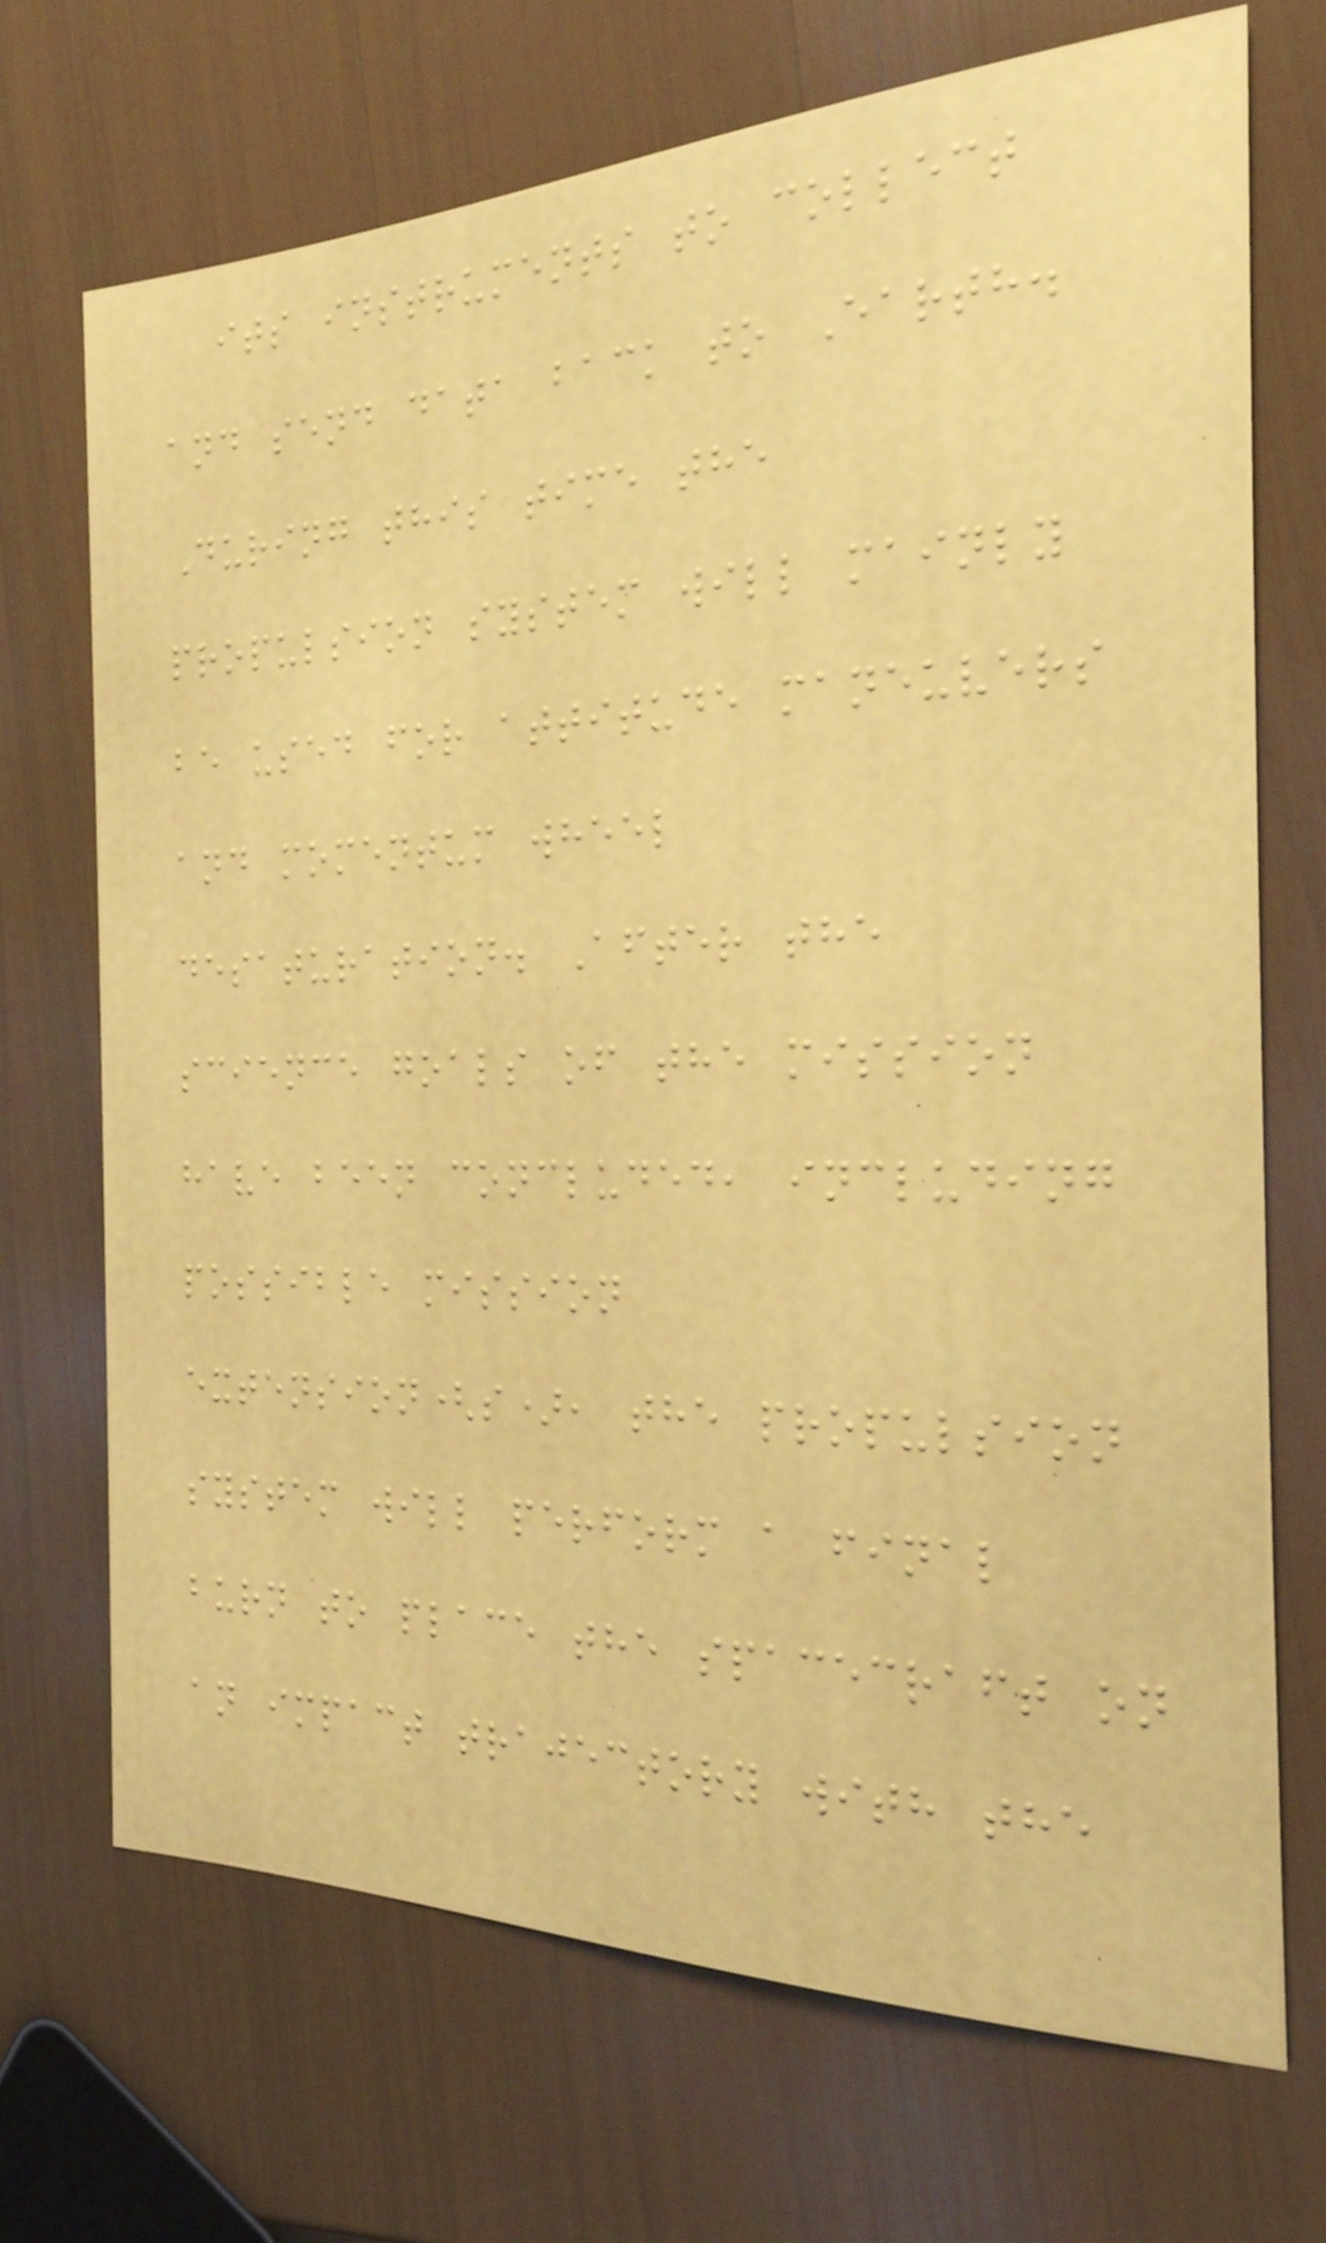its instruments to collect
and send data back to Earth.
During this time the
propulsion system will mainly
be used for attitude maneuvers
and momentum wheel
desaturation. After the
science goals of the mission
have been concluded, including
possible mission
extension(s), the propulsion
system will perform a final
burn to place the spacecraft on
an impact trajectory with the
